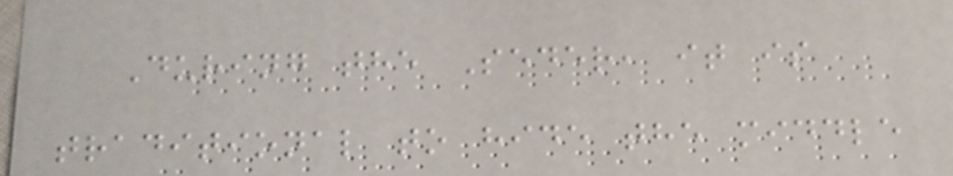During the Seder, it is
traditional to hide the middle
